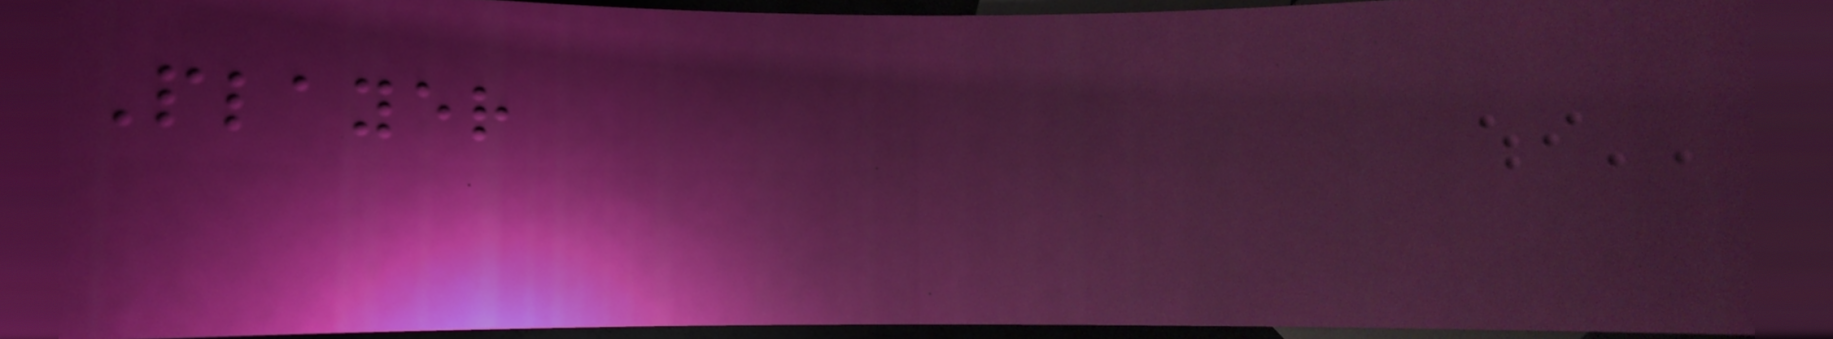Player
